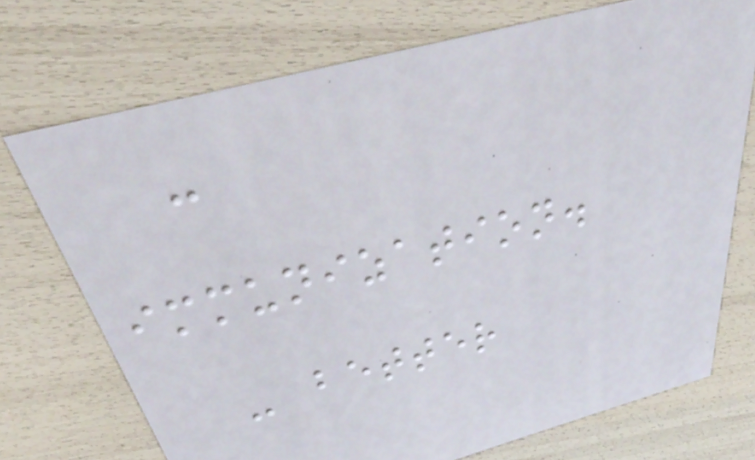-
immunization.
- better
